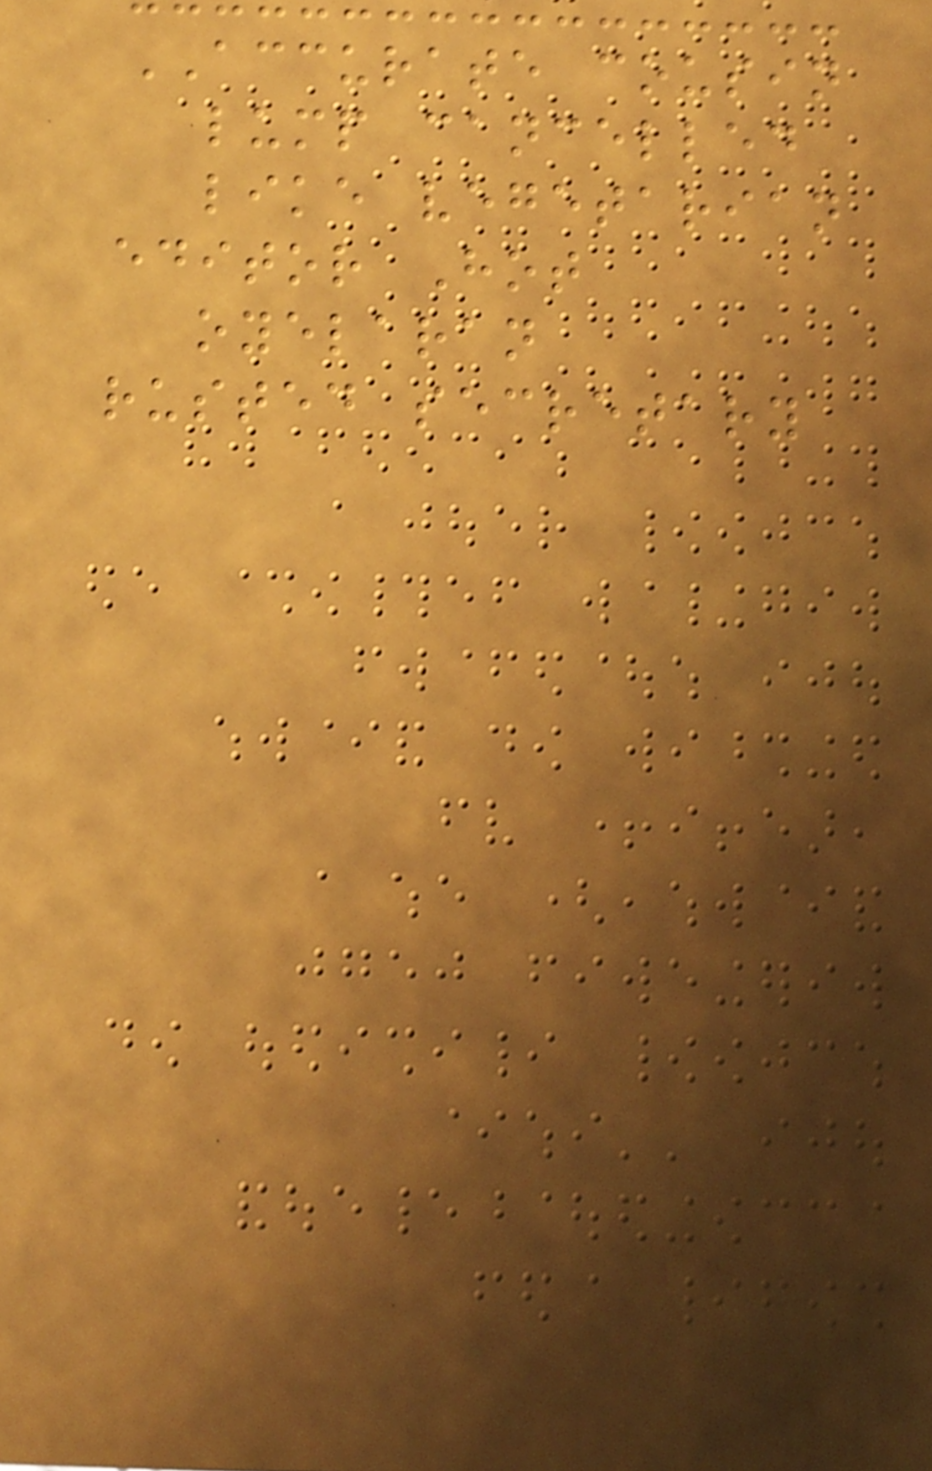ACCURATE cousin
lump cancelled
like vegetarian
editor Hot
oyelaran
rusted secretary
